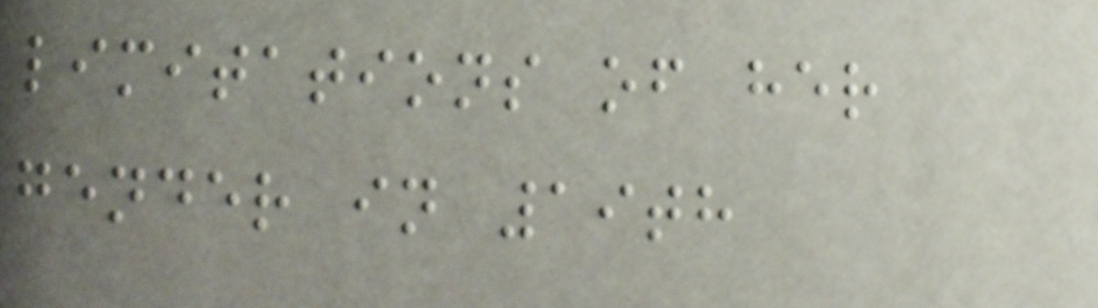limitations of her
gender in 19th
